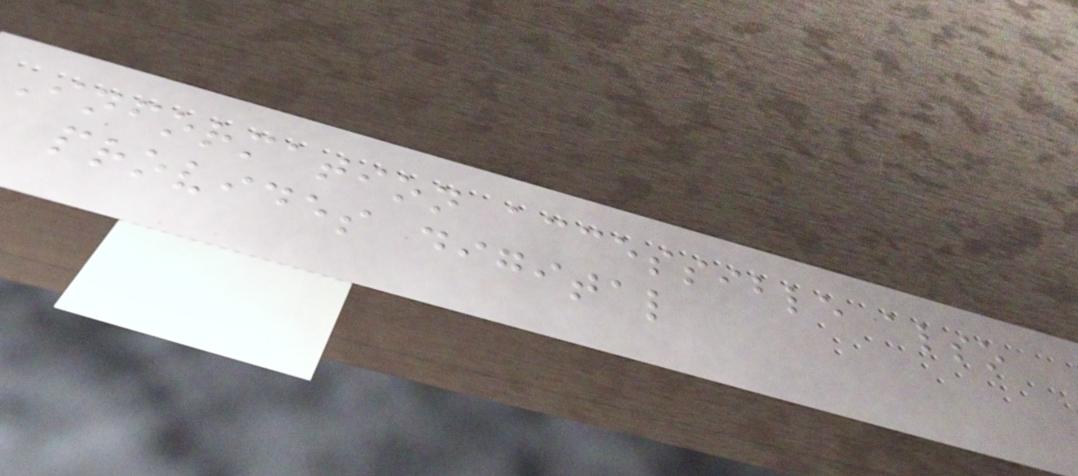Information accessible also
provides digital
